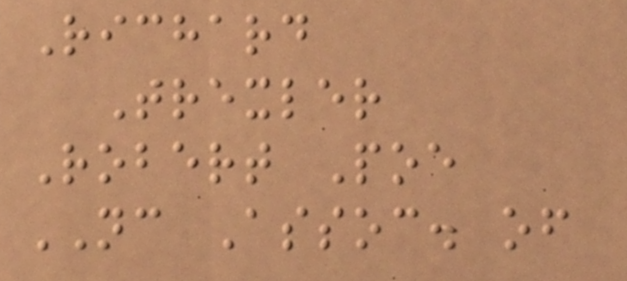Richard
Trexler
Robert Poe
NC Assoc. of
